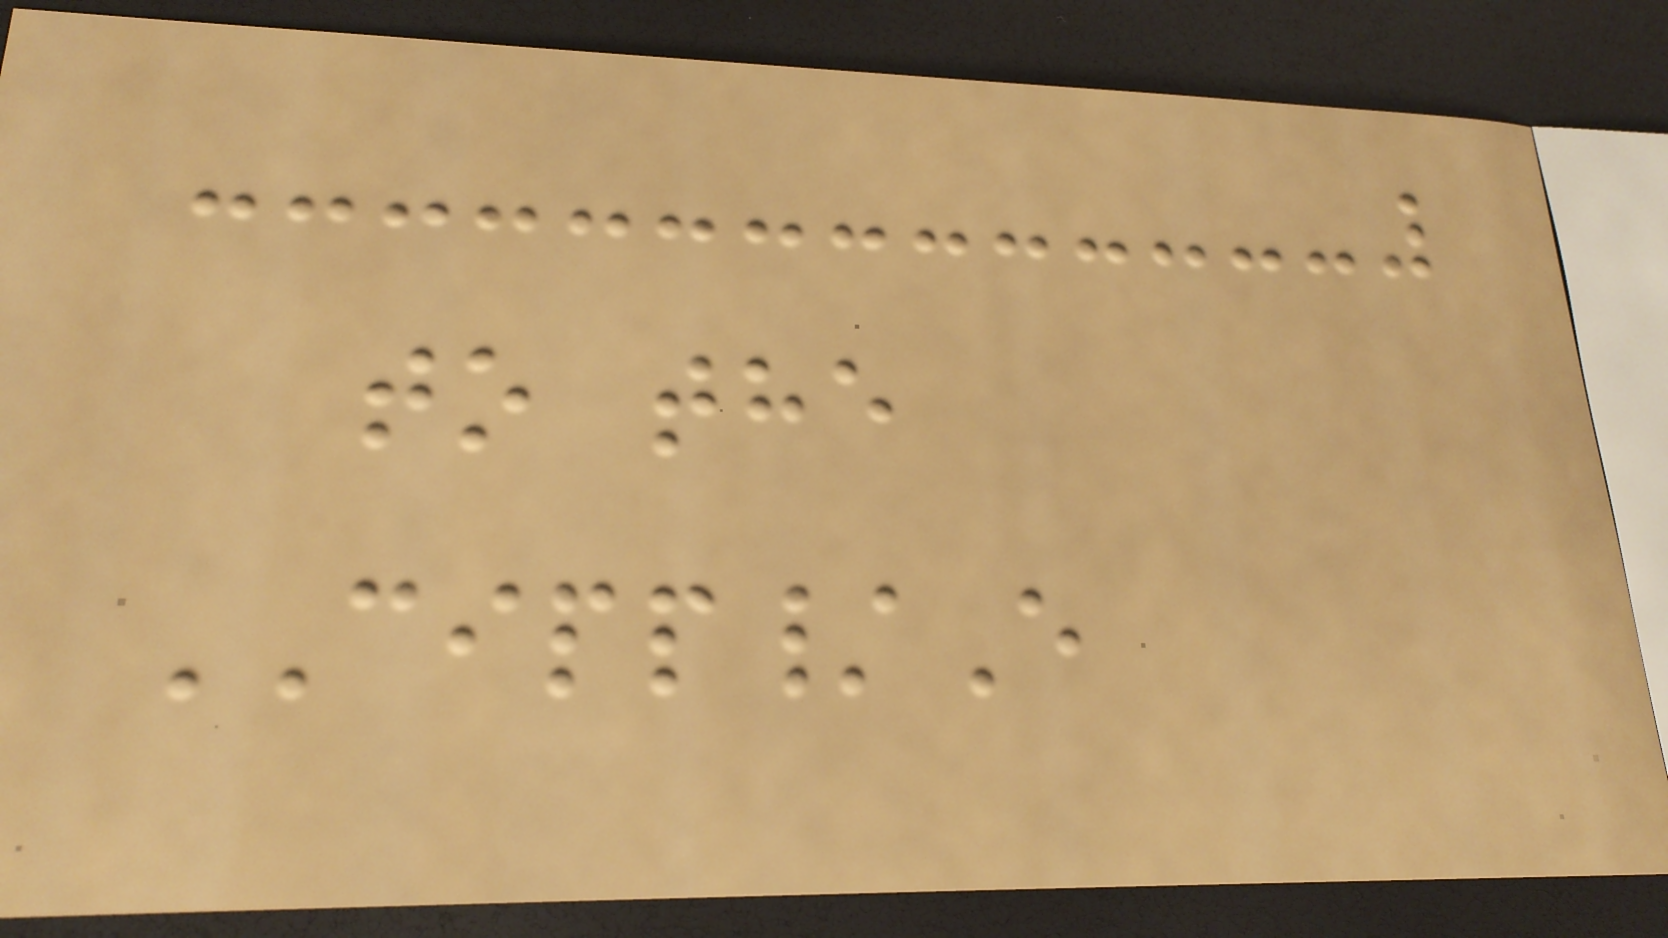to the
CIPP/E
